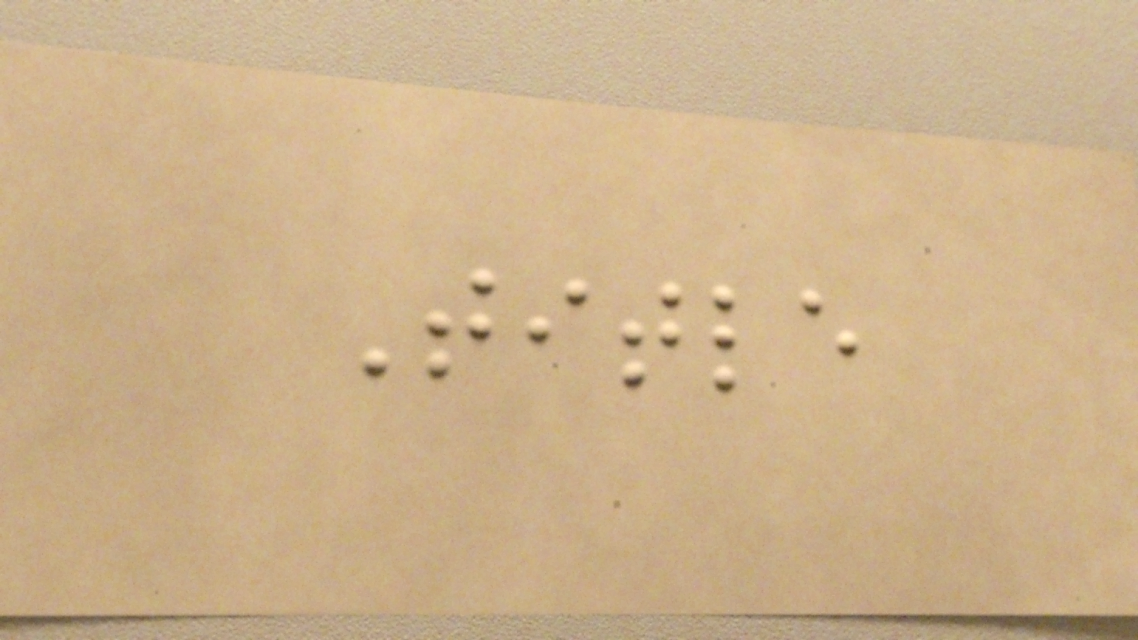Title
